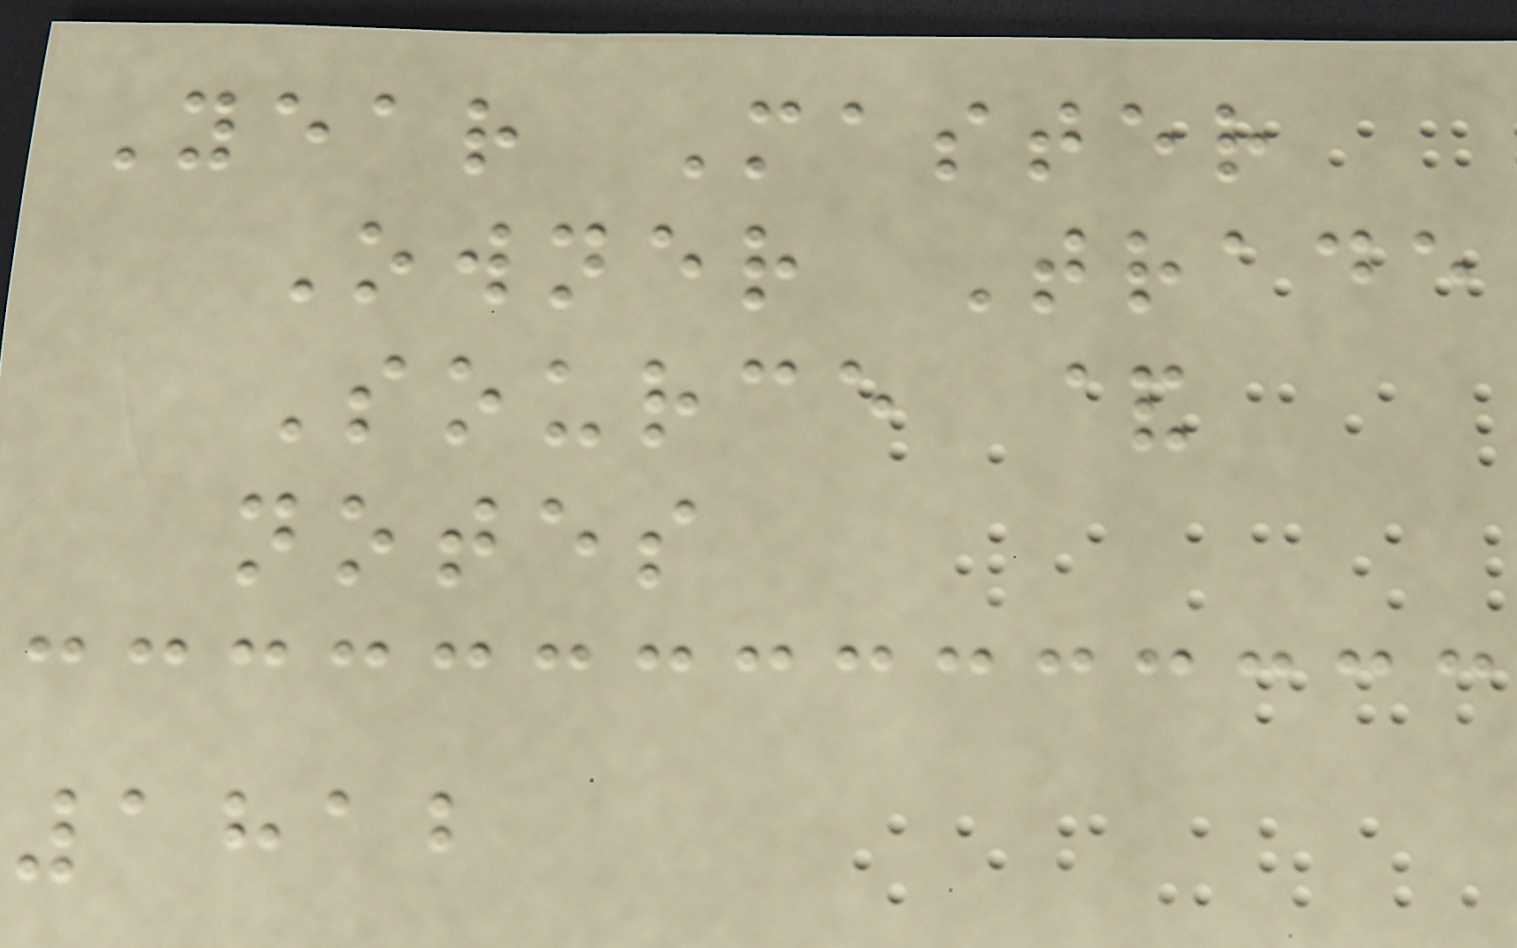Year Master
Owner Trade
Source &
notes
1812
